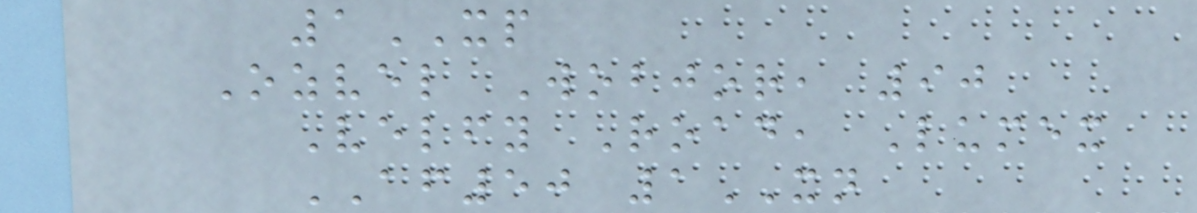1XP
Ozvel Wobjor, 90
Velfy Road, Lumex
AF50 1XN
